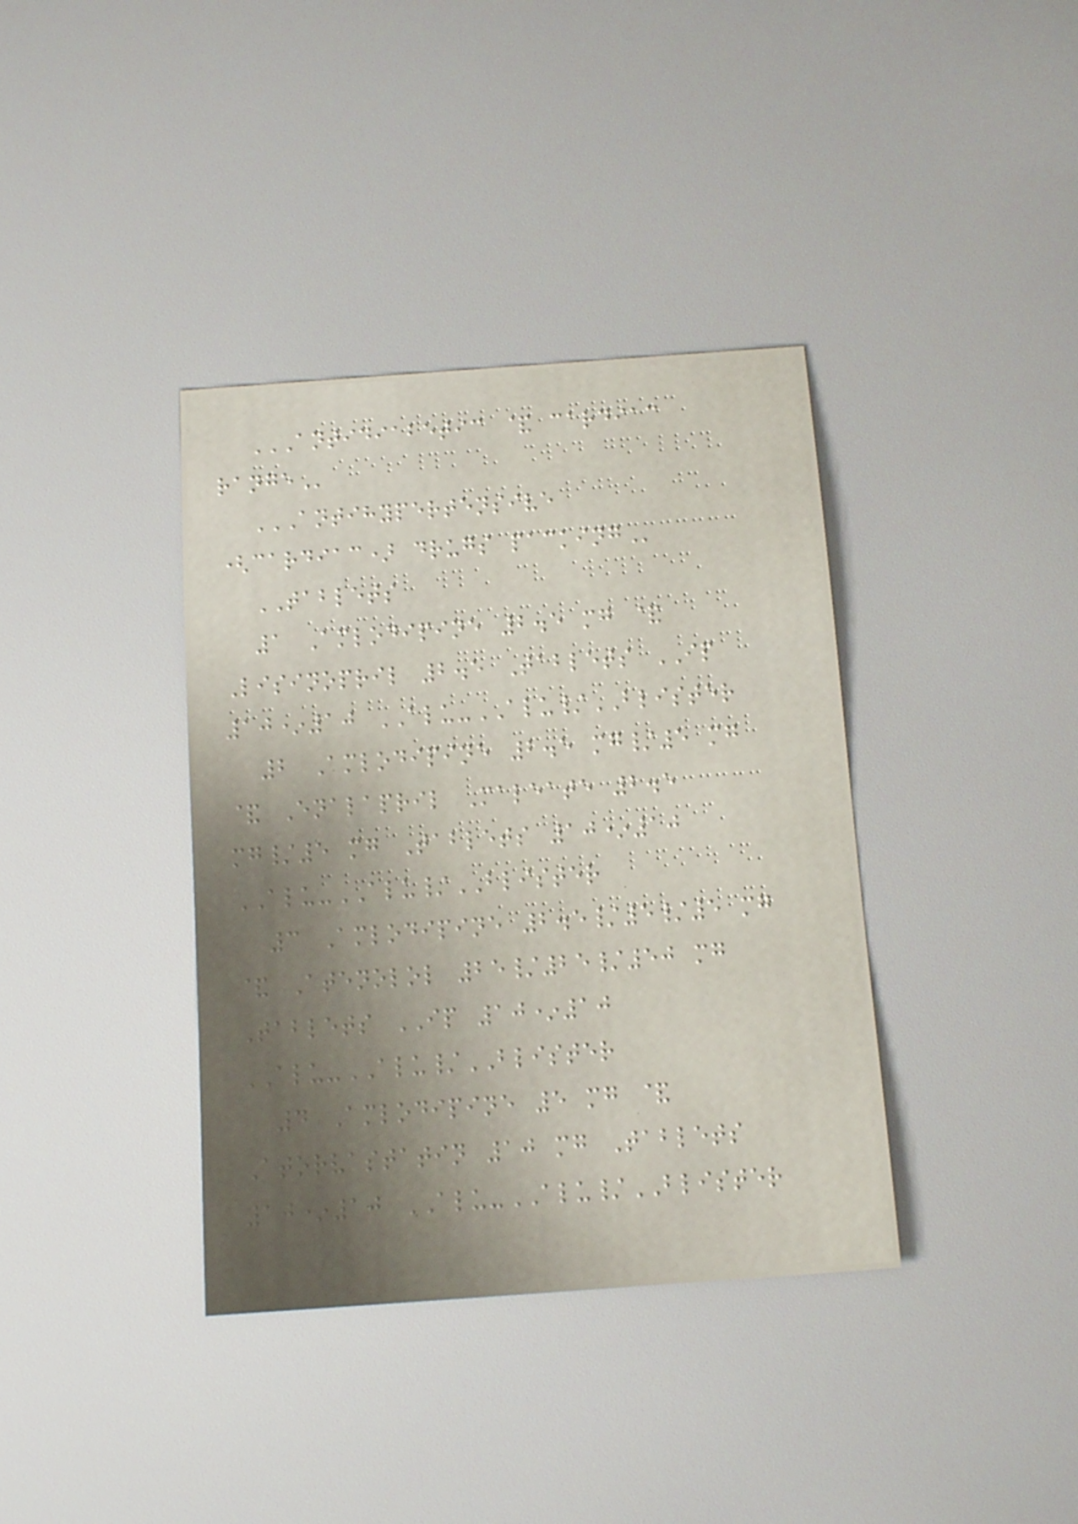ANTIDIABETIC & CARDIAC
RANGE
ANTIHYPERTENSIVE
(CARDIAC) DRUGS PACKING
TABLETS
1 Amlodipine 2.5 mg &
Lisinopril 2.5 Tablets IP
10*10 ALU-ALU/BLISTER
2 Amlodipine 2.5 mg/5 mg
& Enalapril Maleate 2.5
mg/5 mg Tablets 10*10
ALU-ALU/BLISTER
3 Amlodipine 2.5/5/5 mg
& Atenolol 25/25/50 mg
Tablets IP 10*10
ALU-ALU/BLISTER
4 Amlodipine 5 mg &
Atorvastatin 10 mg Tablets
10*10 ALU-ALU/BLISTER
